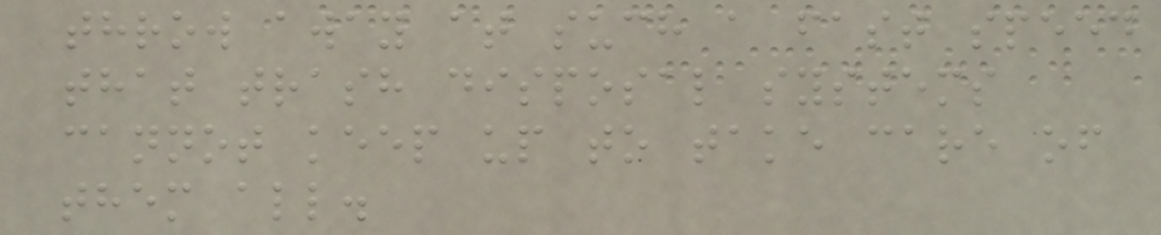throw away at such a fast speed
that trash disposal systems
cannot keep up to take care of
them all.
